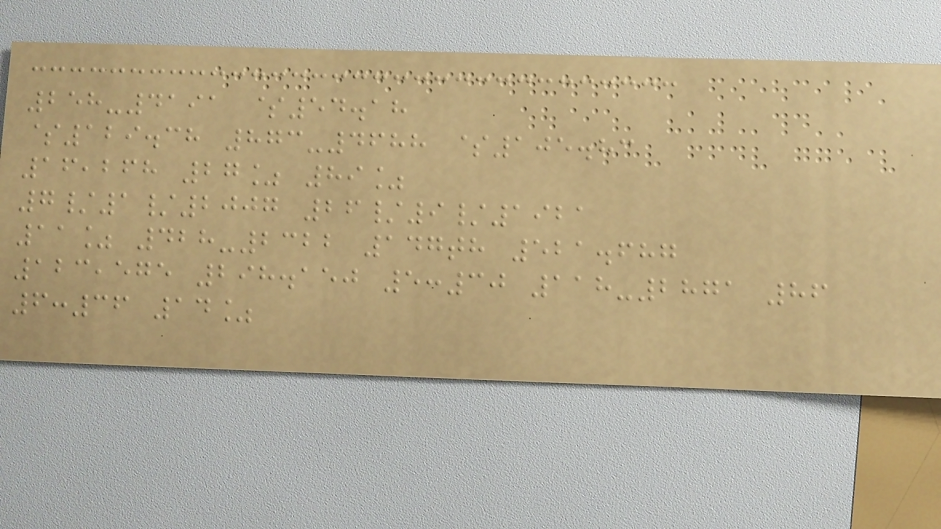258-4191 $54.18
$129.38 873-4688 $105.83
16,268 27% 89%
7/1/2007 26/9/1921
11% 428-2322 147th 521.687
123,575 298.150 5:30 118-2871 86
6:36 14%
